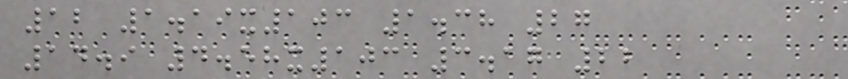12 1.19x103 1.38 27
14.9 4.58x103 3.17 22
